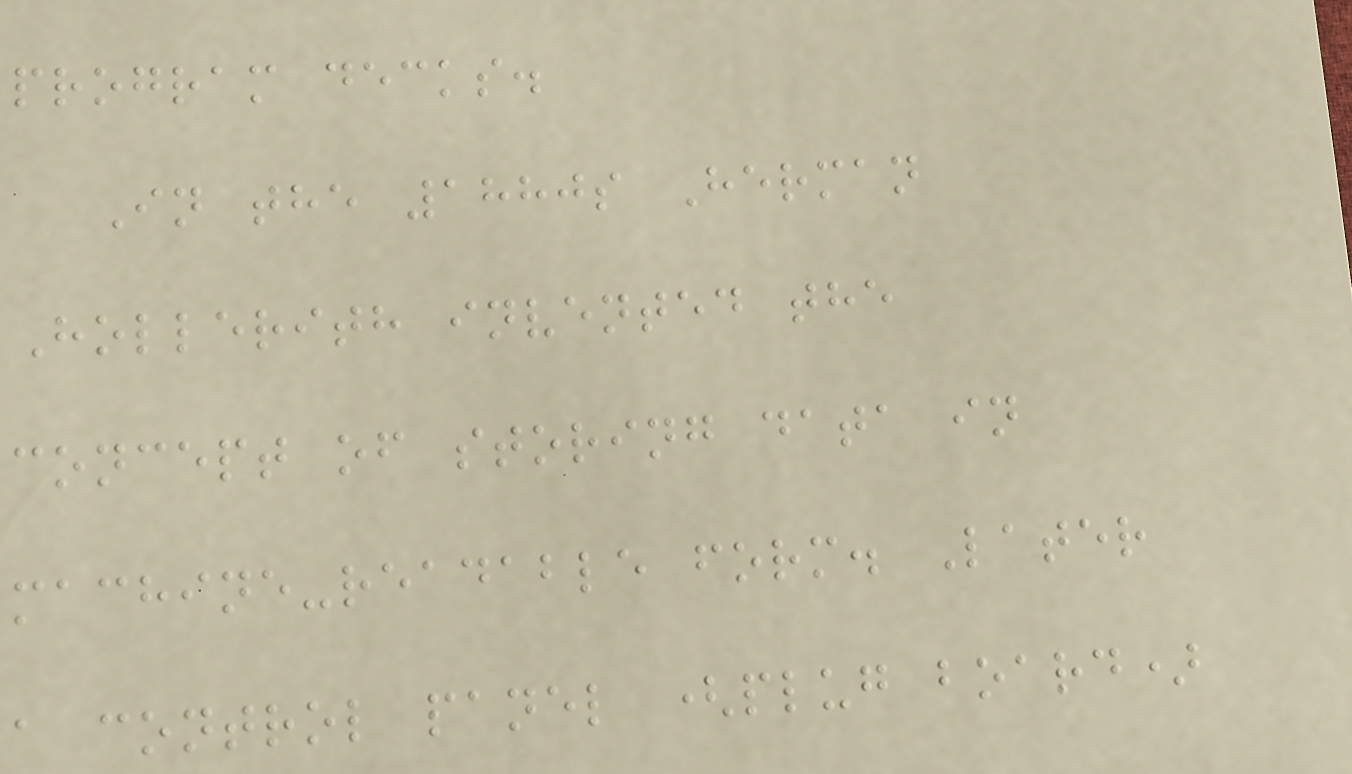program decks.
In the 1880s Herman
Hollerith invented the
concept of storing data in
machine-readable form. Later
a control panel (plug board)
